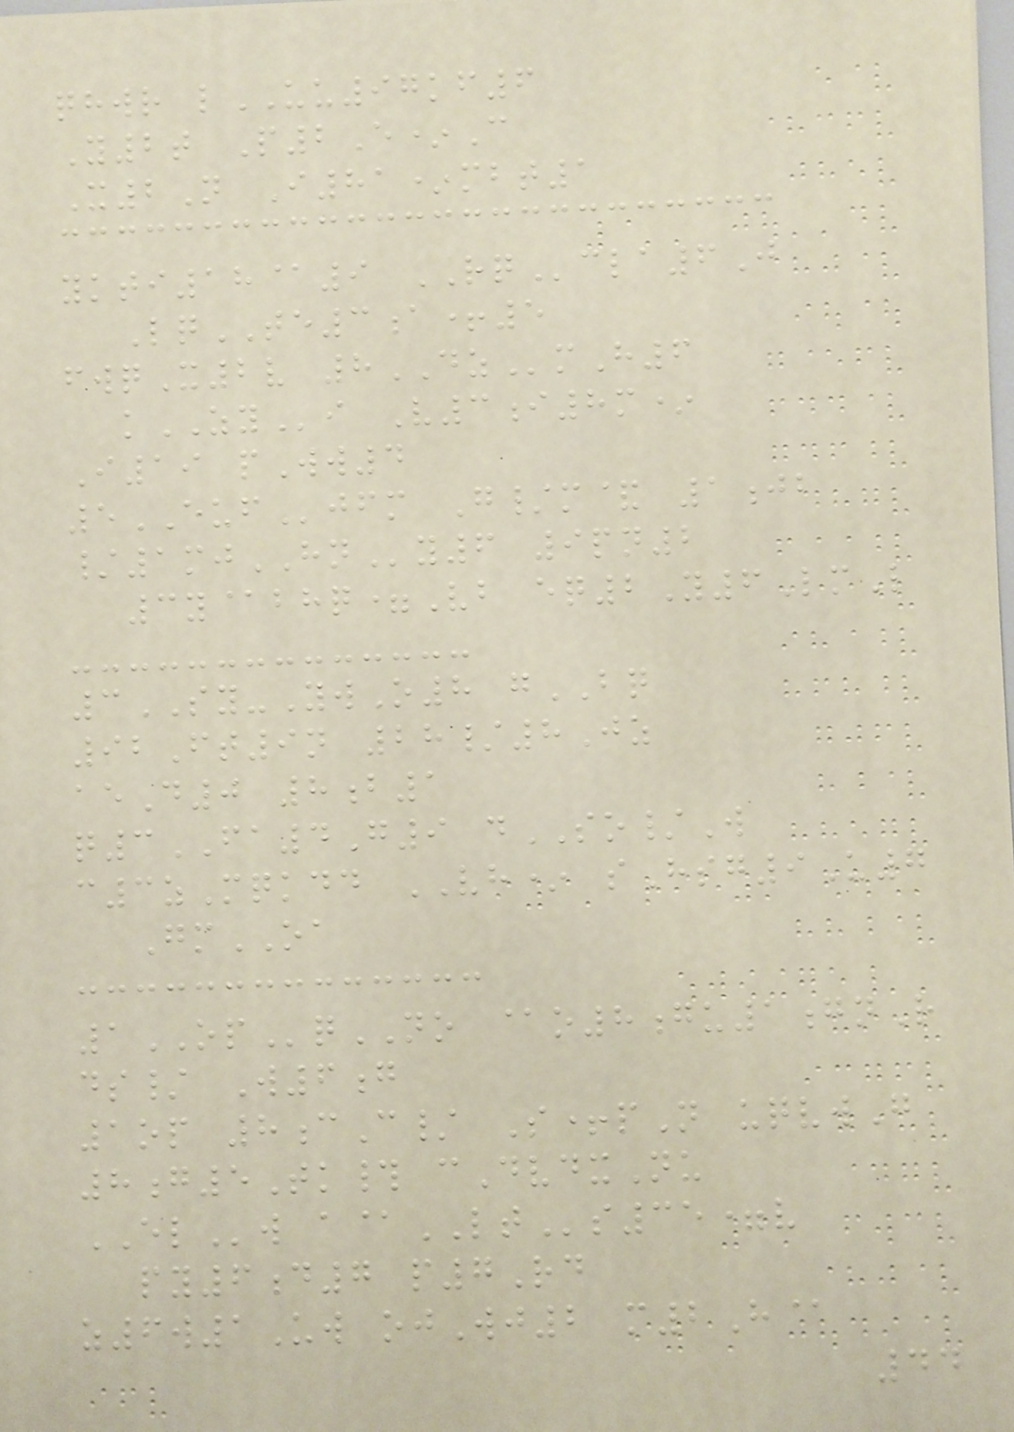qhwr lUU97kf6
Y2t P2E*C
X2N I81*mbt1
ykti18@9 RQcla6J
LqTE3a+5
fwqX2v 8DZmH6
kZYi V3i8m*
I19 pWw4
5EUFjfm G/m& 1jb
/1mjHNy6 9pn2
3y@bhq=Vb eq2Y6LmL
3SY-YwO8 gBQ
92Ft9n 28/8Jz
aeD0 8b1
q3FA4G9 dSO/W
c3zMqkdd VH* sHsg9U7
GmOA
1OPqNO @o8gu1gnR
ds/ W6g
1op 8cC/ S+pN uqvwG
8g5Tk# cDvdxNu
ELw a@LTs35=v
py6d7 p7Rd
z6w1Uw ojWj2 m2H@
44
